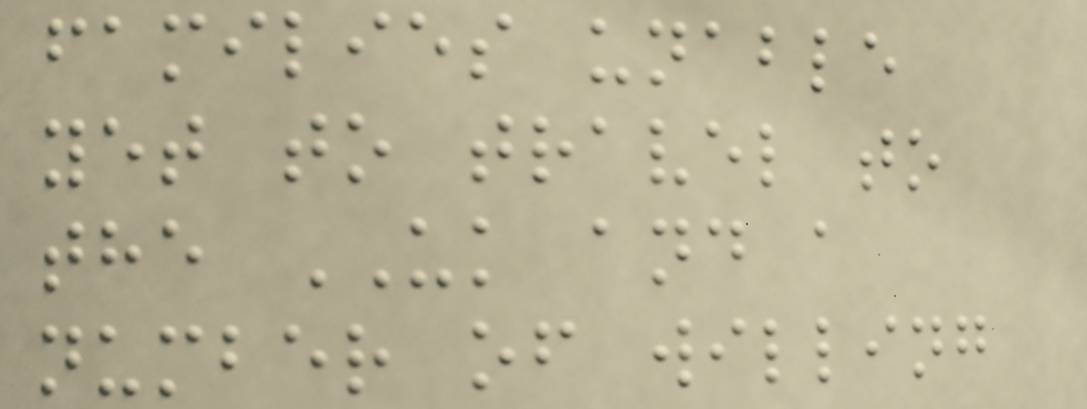families unable
yet to travel to
the UK and a
number of willing
